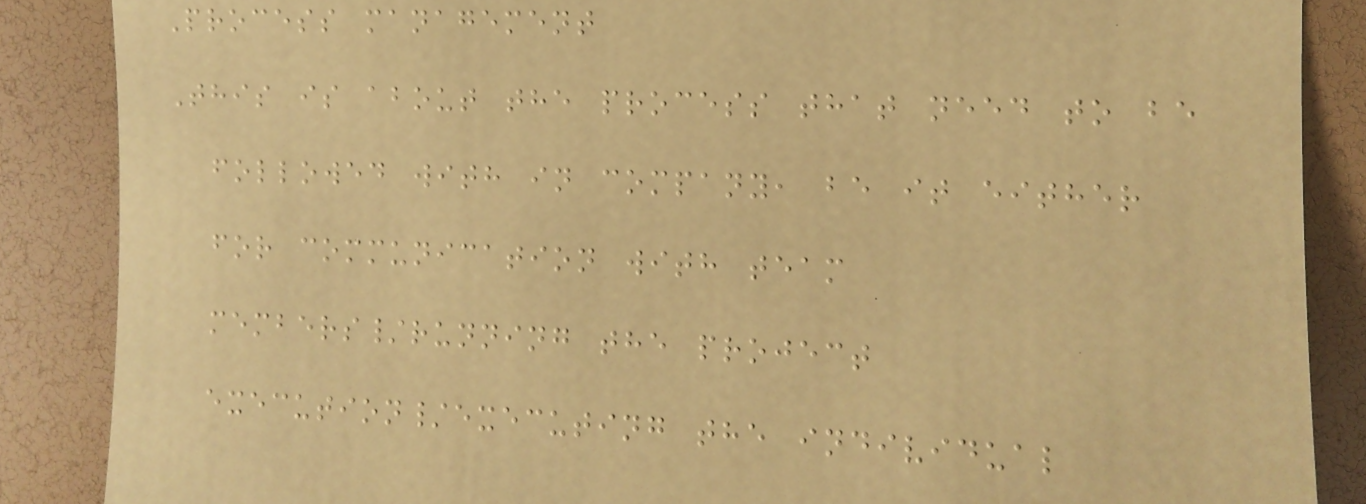Process management
This is about the process that need to be
followed with in company, be it either
for communication with team
members/running the project
execution/executing the individual
